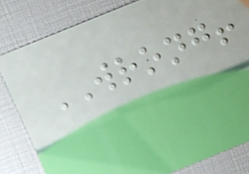WRONG!
